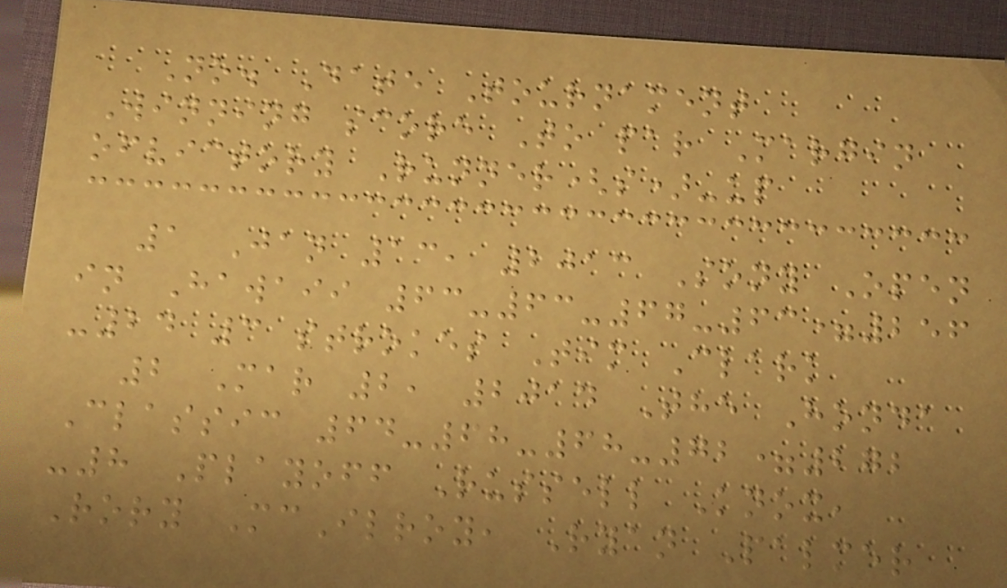No. Date Tournament
Winning score To par Margin
ofvictory Runner(s)-up
1 Jan 13, 2013 Sony Open
in Hawaii 63-63-67-63=256
-24 3 strokes Tim Clark
2 Mar 2, 2014 The Honda
Classic 64-68-68-72=272
-8 Playoff Russell Knox,
Rory McIlroy, Ryan Palmer
